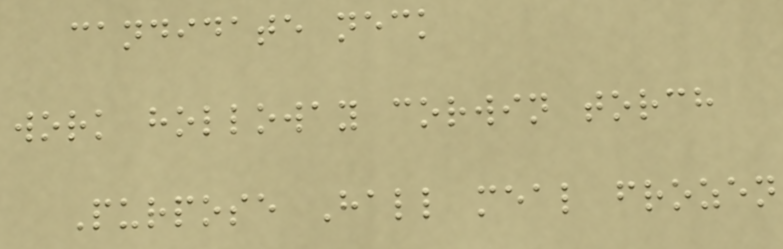candidate neck
work holloway corwin torch
Purpose Hall meal frozen
